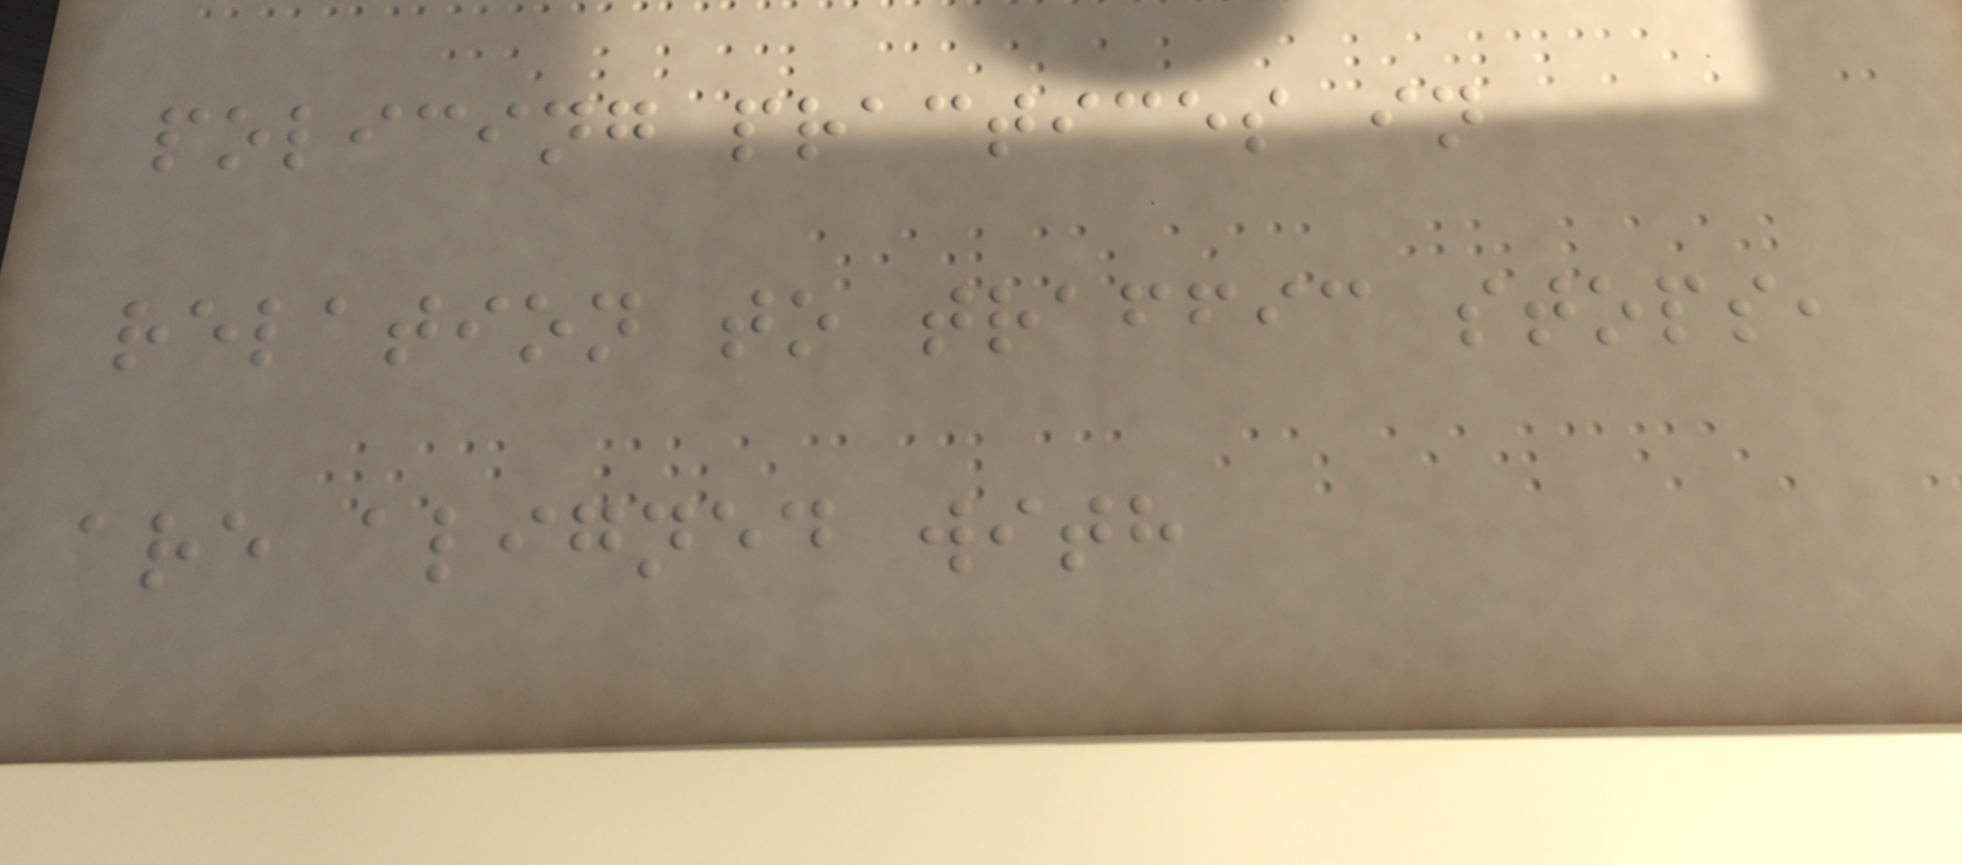policing practices in
relation to traffic stops,
are aligned with
